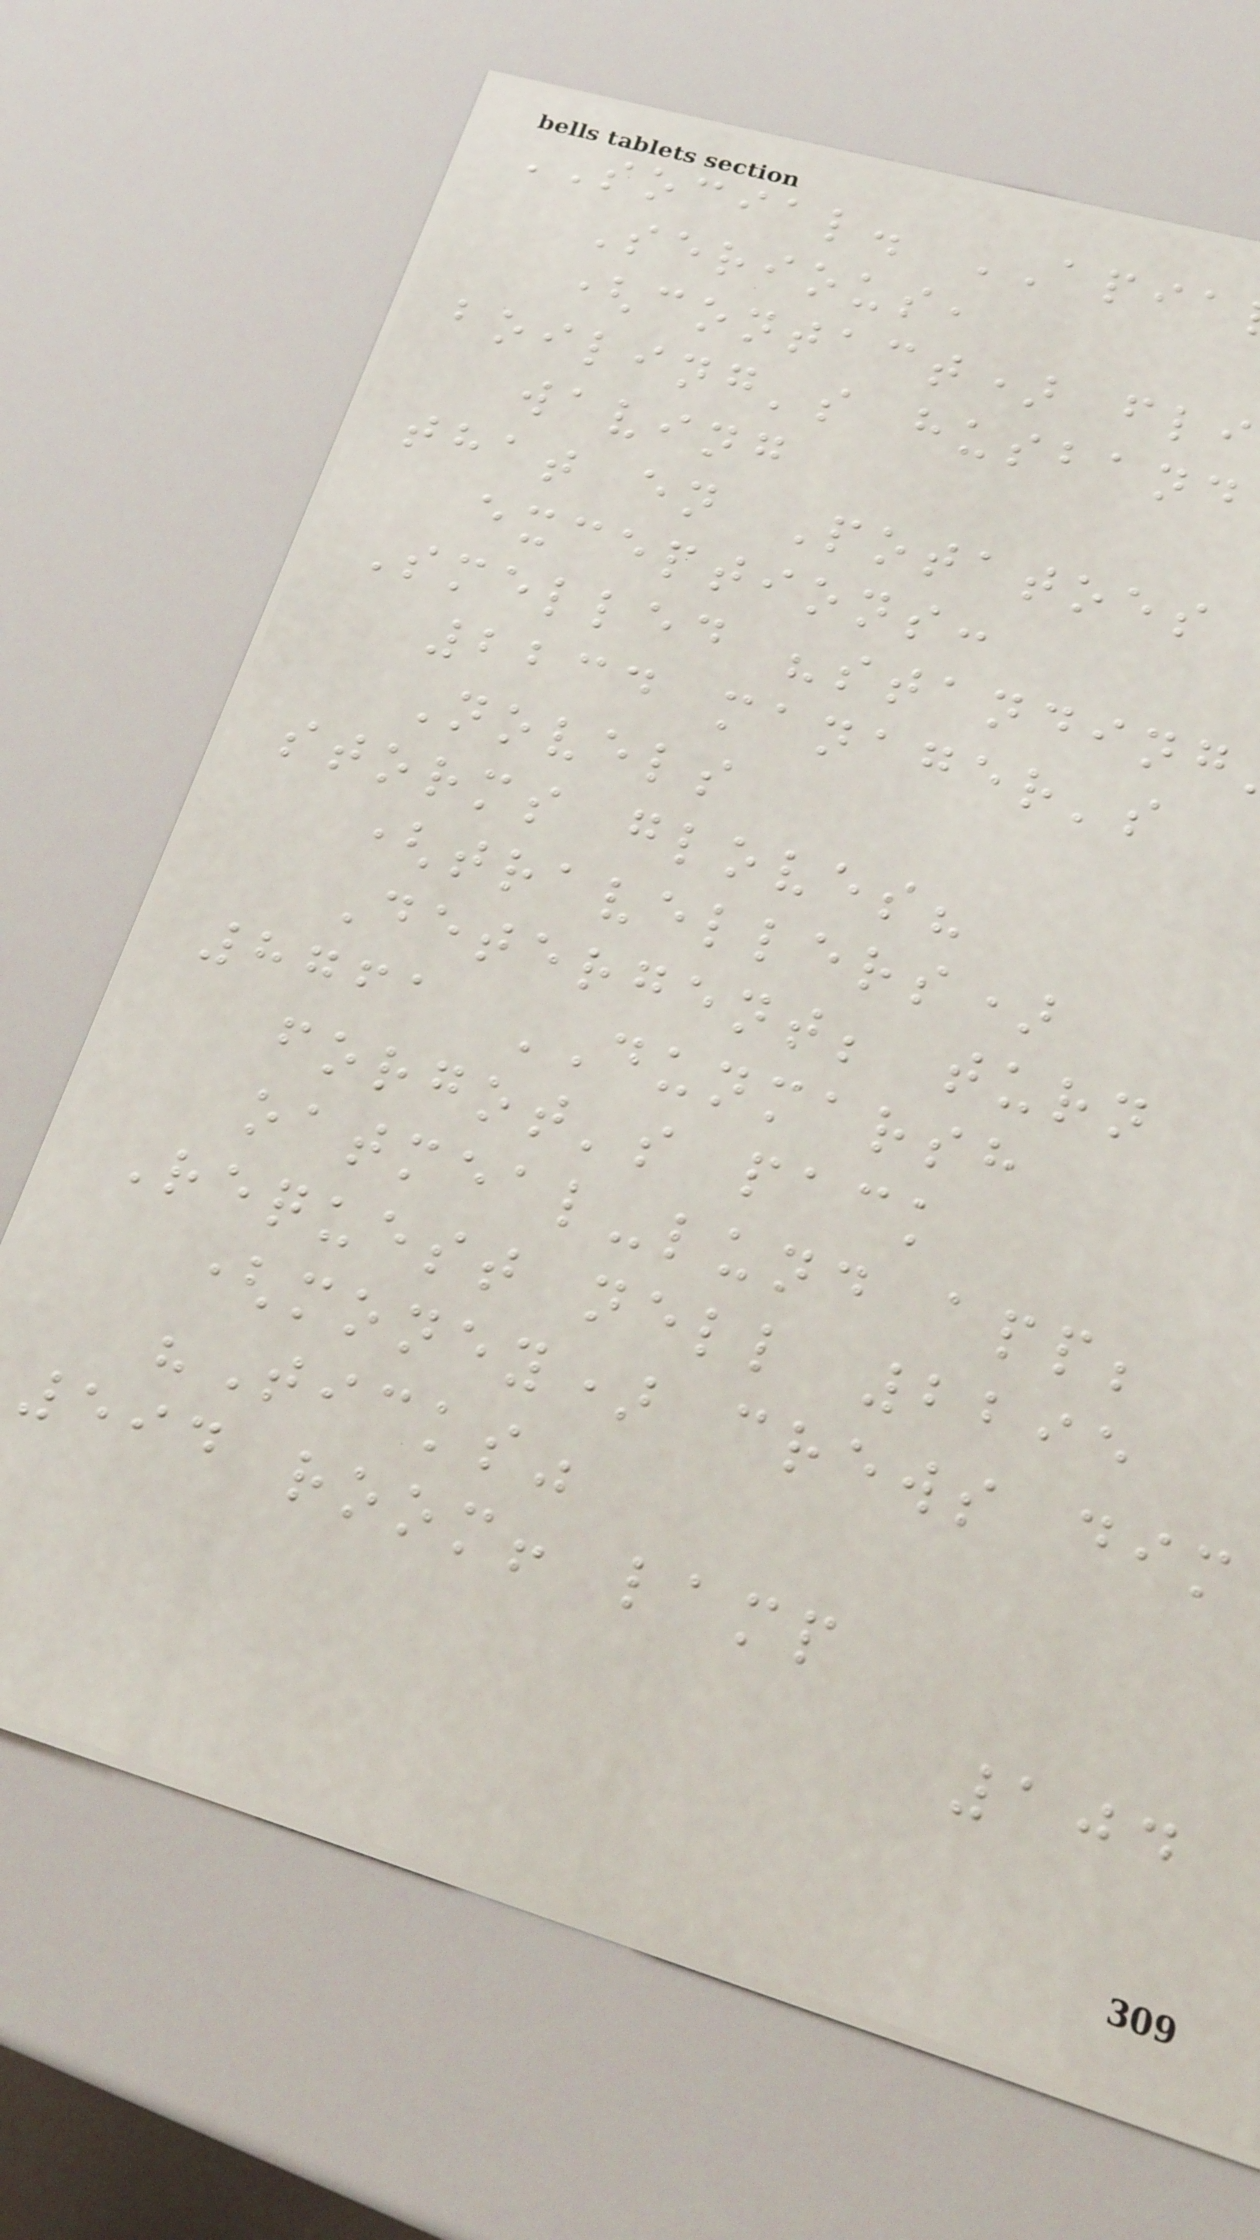SOCIAL. APIA
Serious,
(contact) fli
boiling's husband
waving
that en Potatoes
exceptions:
Smelled "standing
2234 manager's
Novels
storms gloves?
(travellers)
Detergent; turn
8761 DUNMARSH
forgot's pack
oatmeal-lund app;
Request nell 2295
(money) crews dim
"Ticks"
594 room! lamp
104
